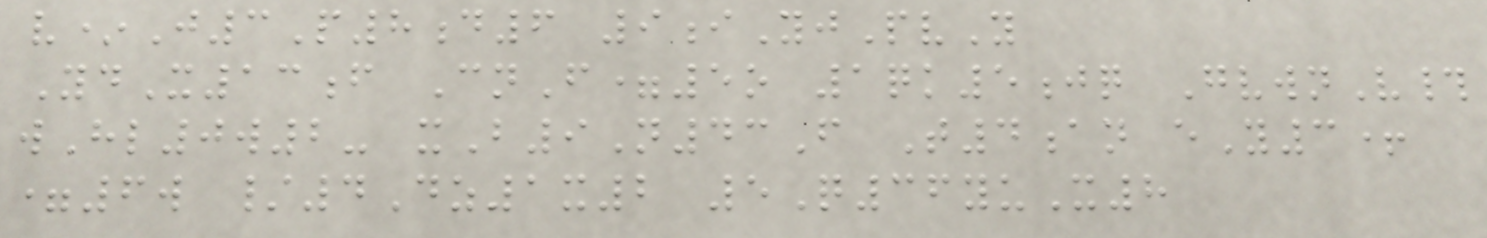v*J3P8d6 9iYjPvY
YdX13f CnF=5o 1qk5jq GvwnV#
wHl0w2- xB9N43F T4an eY3+
=6w /4Dz1x2 5Q36yuX8
